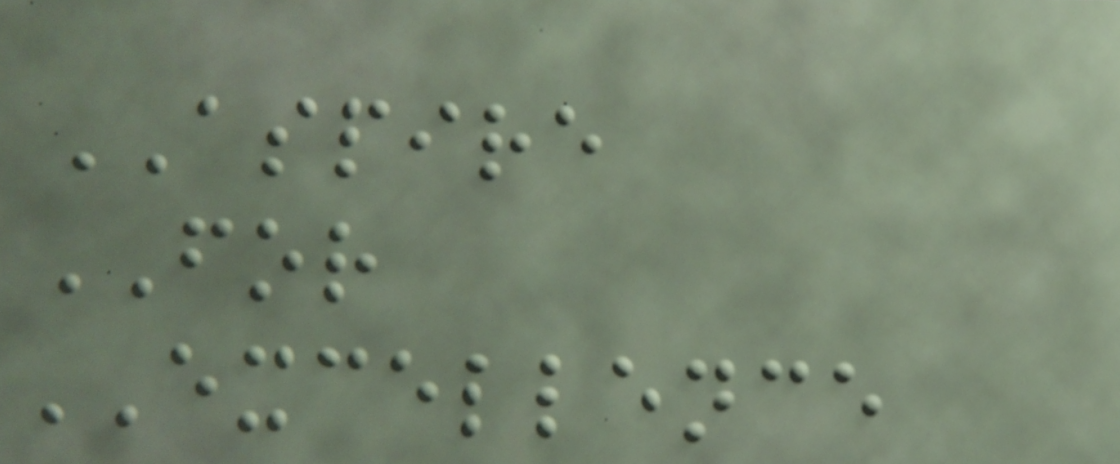ASPIRE
FOR
EXCELLENCE
